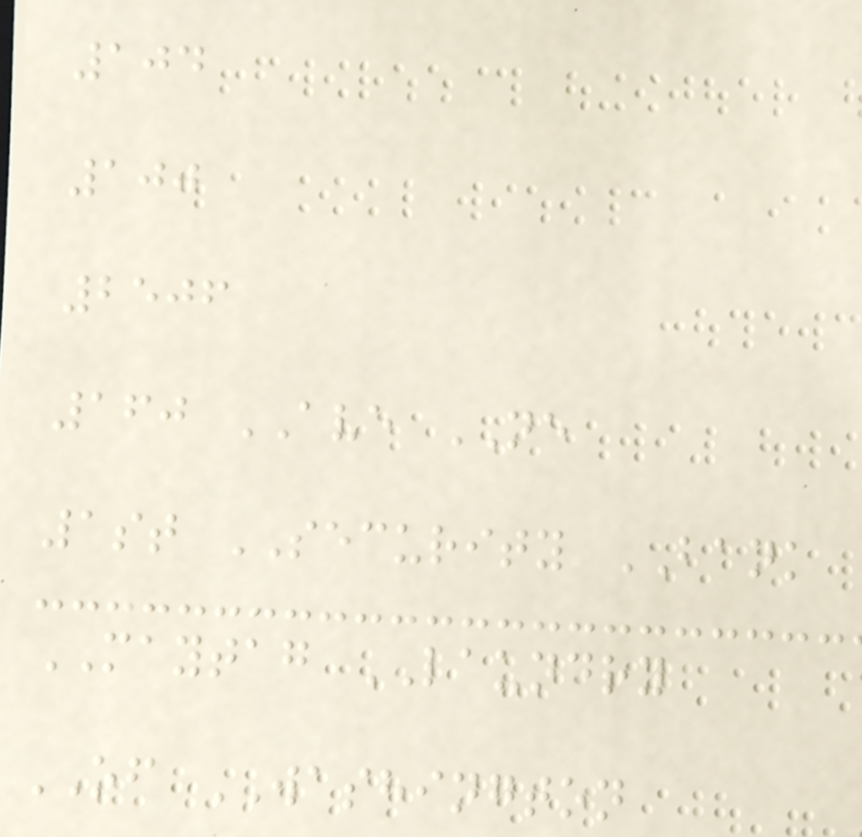104
100
2506
160 AVE NE
1st SECURITY BANK
MAYTAG LAUNDRY
OF WASHINGTON
